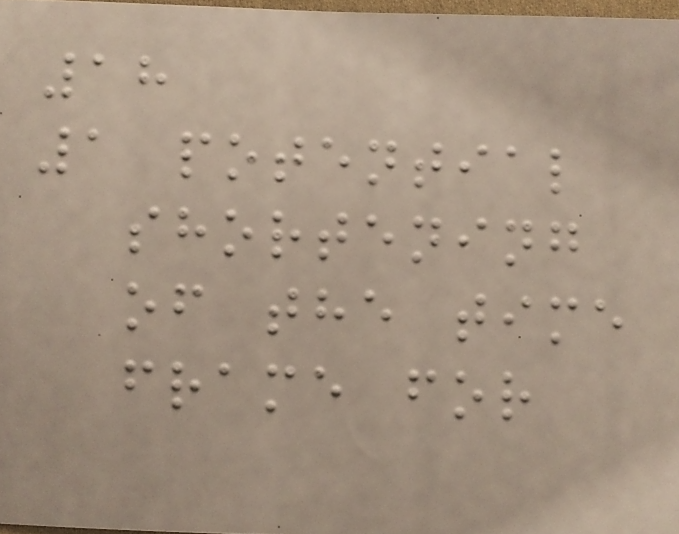18
1 potential
shortening
of the time
frame for
